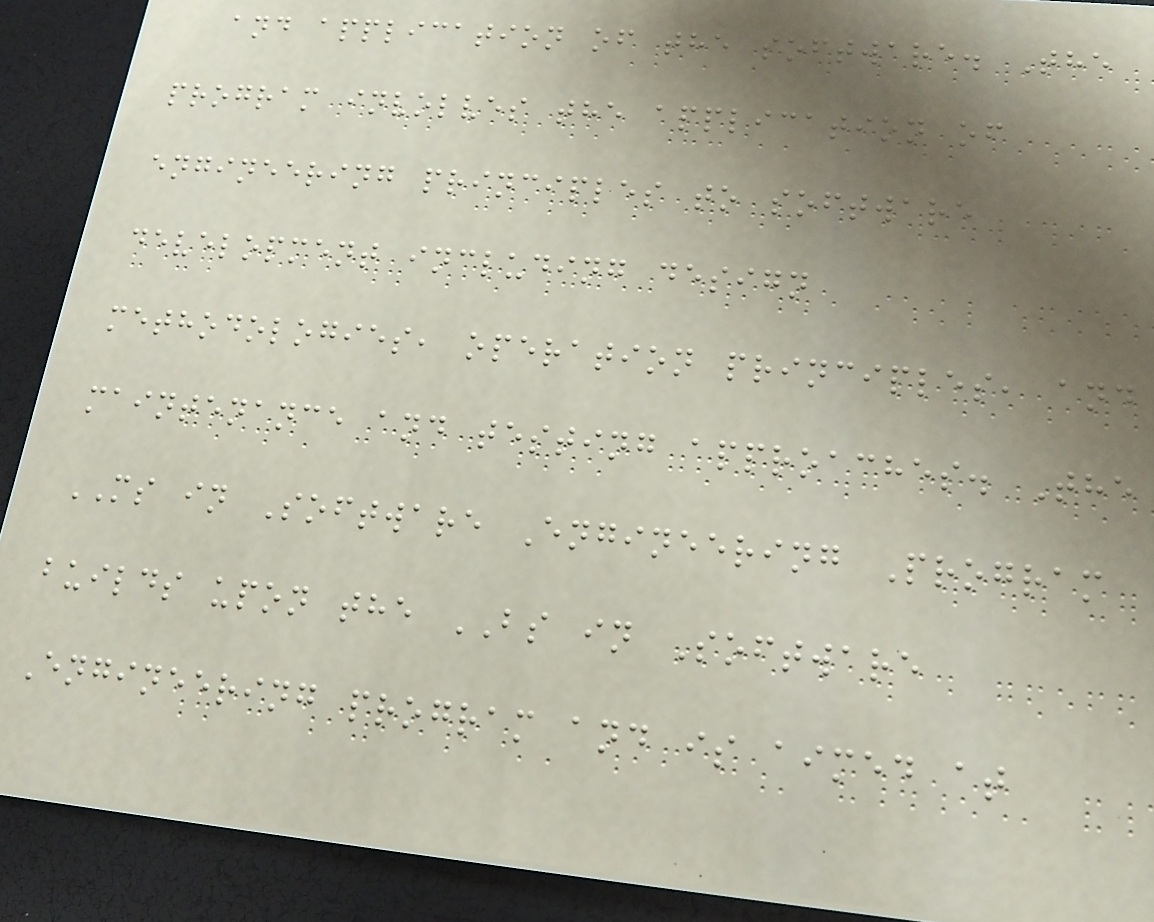and application of the software. The
program involves the application of
engineering principles to software
development including design
methodologies, operation principles, and
maintenance and testing approaches. The
MS in Software Engineering Program
builds upon the BS in Software
Engineering program and is aimed at
